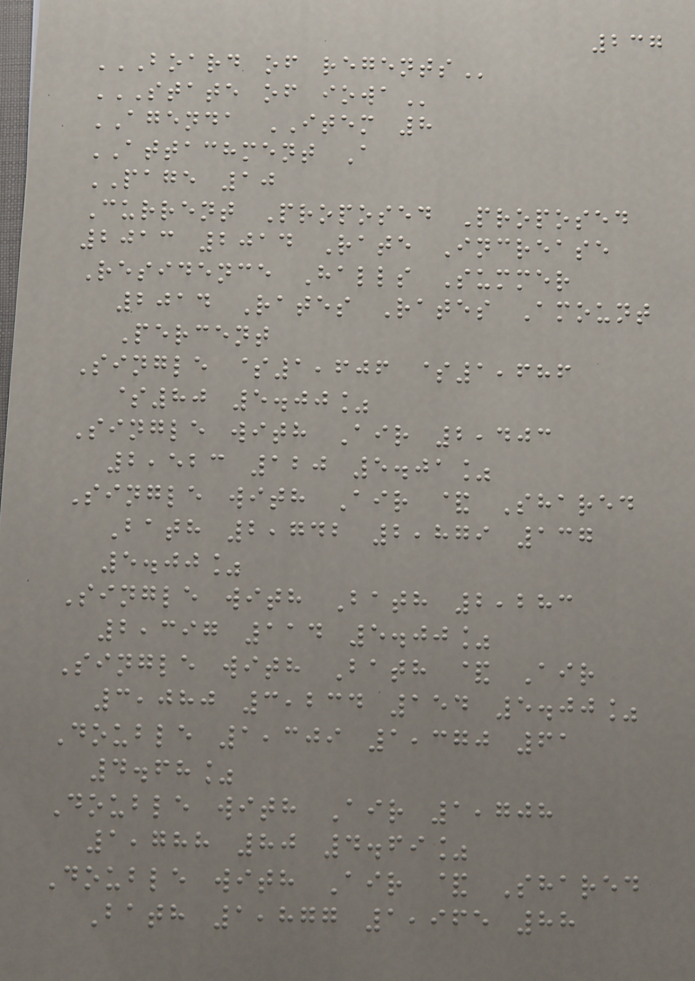237
BOARD OF REGENTS
STATE OF IOWA
AGENDA ITEM 8
ATTACHMENT A
PAGE 10
Current Proposed Proposed
2013 2014 Rate Increase
Residence Halls Summer
2014 Rates Rates Amount
Percent
Single $1,606 $1,686
$80 5.00%
Single with Air 2,403
2,523 120 5.01%
Single with Air & Shared
Bath 2,742 2,879 137
5.00%
Single with Bath 2,283
2,397 114 5.00%
Single with Bath & Air
3,080 3,234 154 5.00%
Double 1,309 1,370 61
4.68%
Double with Air 1,708
1,788 80 4.69%
Double with Air & Shared
Bath 1,877 1,965 88
